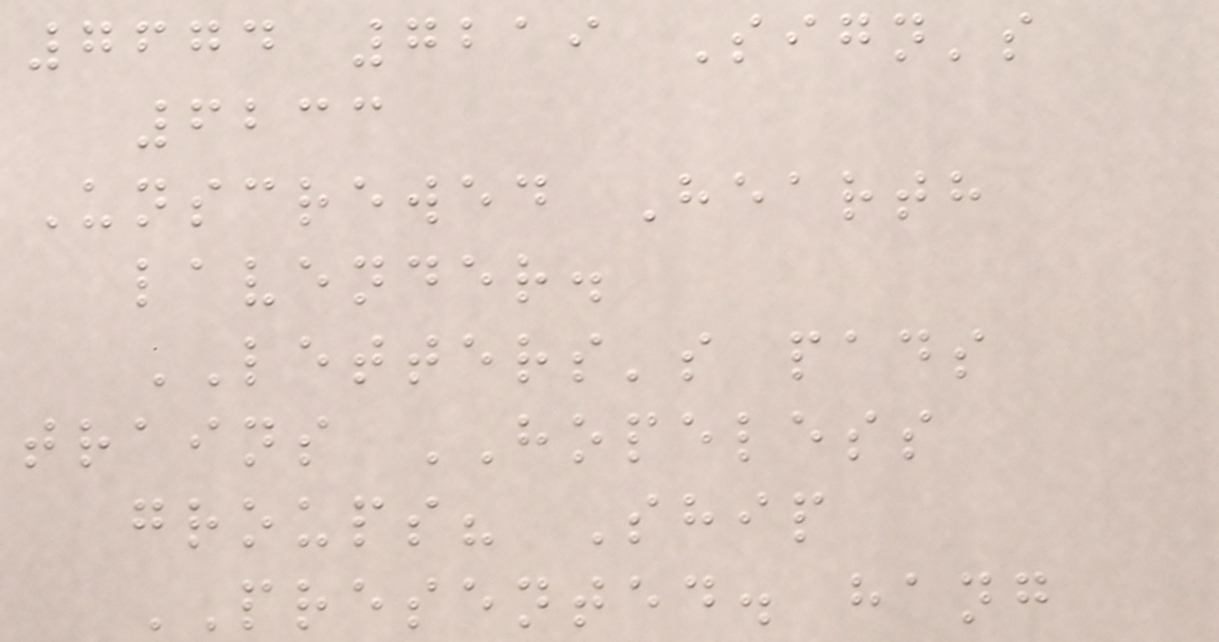7674 7219 Sign's
6233
Unscrewed Hearth
lavender.
LETTERS's pads
trains HOPELESS
groups? Ship
PRESENTED. hang
